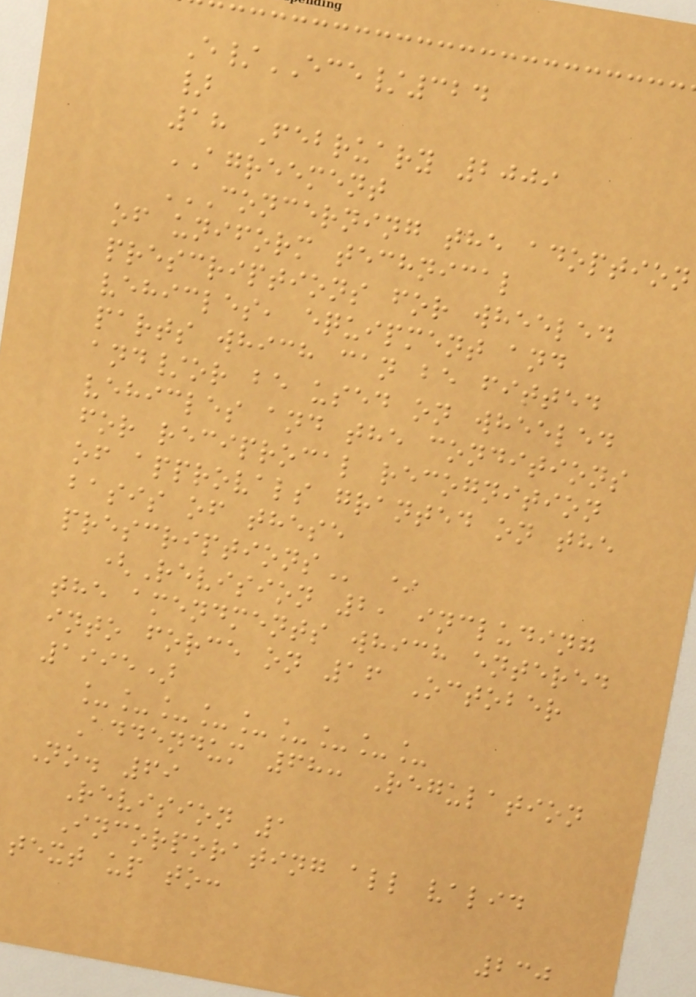E/ECE/324
}
18 February 2009
AGREEMENT
CONCERNING THE ADOPTION
OF UNIFORM TECHNICAL
PRESCRIPTIONS FOR WHEELED
VEHICLES, EQUIPMENT AND
PARTS WHICH CAN BE FITTED
AND/OR BE USED ON WHEELED
VEHICLES AND THE CONDITIONS
FOR RECIPROCAL RECOGNITION
OF APPROVALS GRANTED ON THE
BASIS OF THESE
PRESCRIPTIONS *
(Revision 2, including
the amendments which entered
into force on 16 October
1995)
_________
Addendum 68: Regulation
No. 69
Revision 1
Incorporating all valid
text up to:
230
